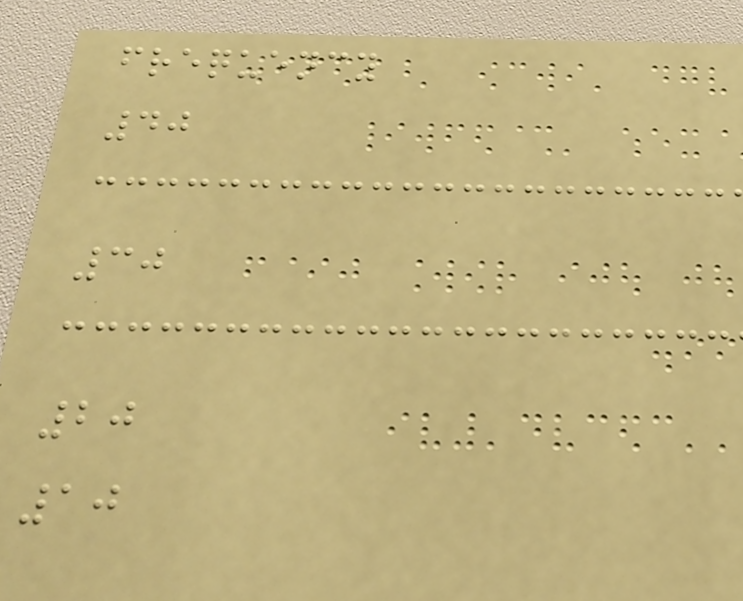frequency
40
30
20
10
